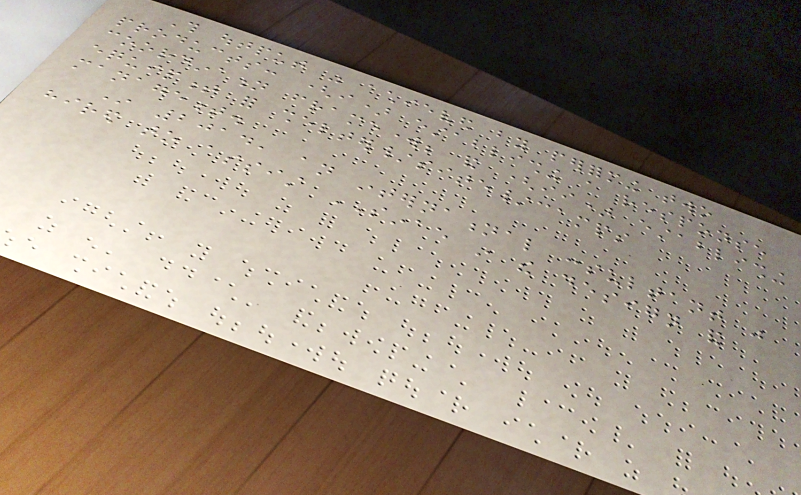This output was achieved by performing two
products: (i) establishing a response
coordination framework; and (ii) establishing
equipment for shelter/site/camps
management.
In 2014, an international consultant was
hired to assist SINAE in the design and
